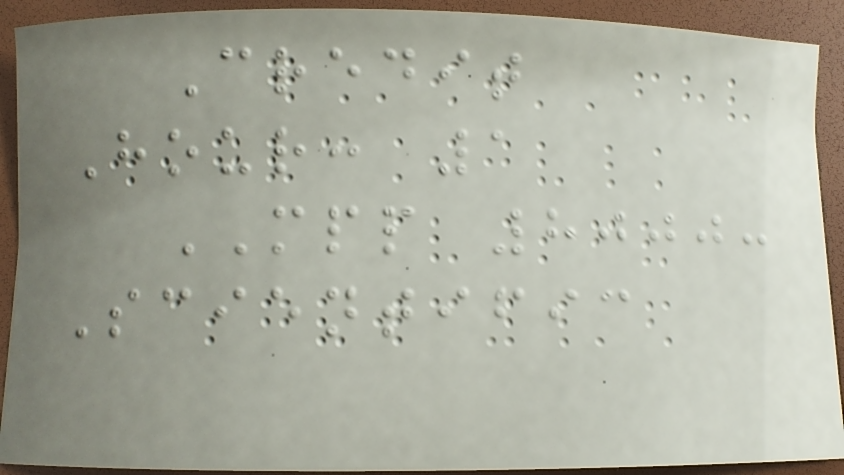Credit
Hour: 1
MPP 8000:
Scientific
